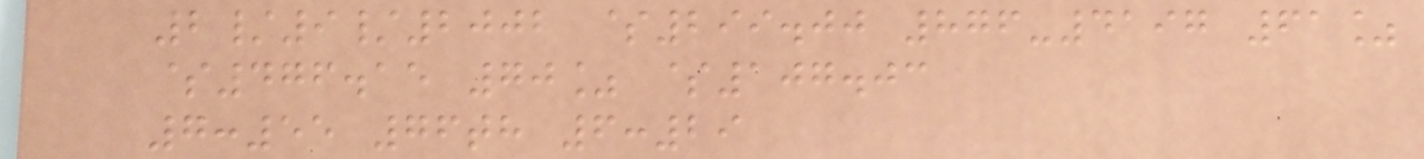2/9/2002 $299.00 876-4197 61%
$476.15 70% $107.03
7:55 76th 6:29
